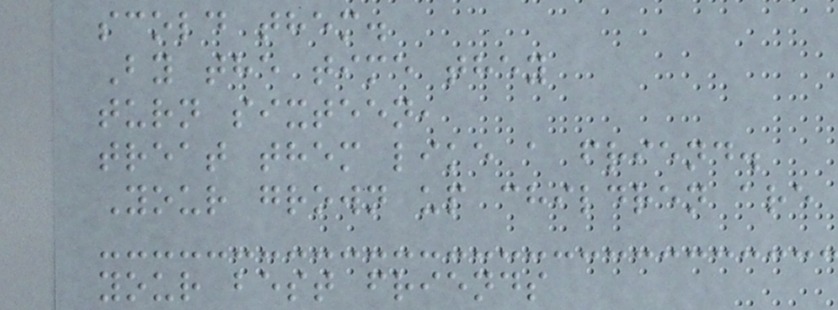scold them.
By the time they
turn sixteen,
treat them like a friend.
Your grown up children are
your best friends
